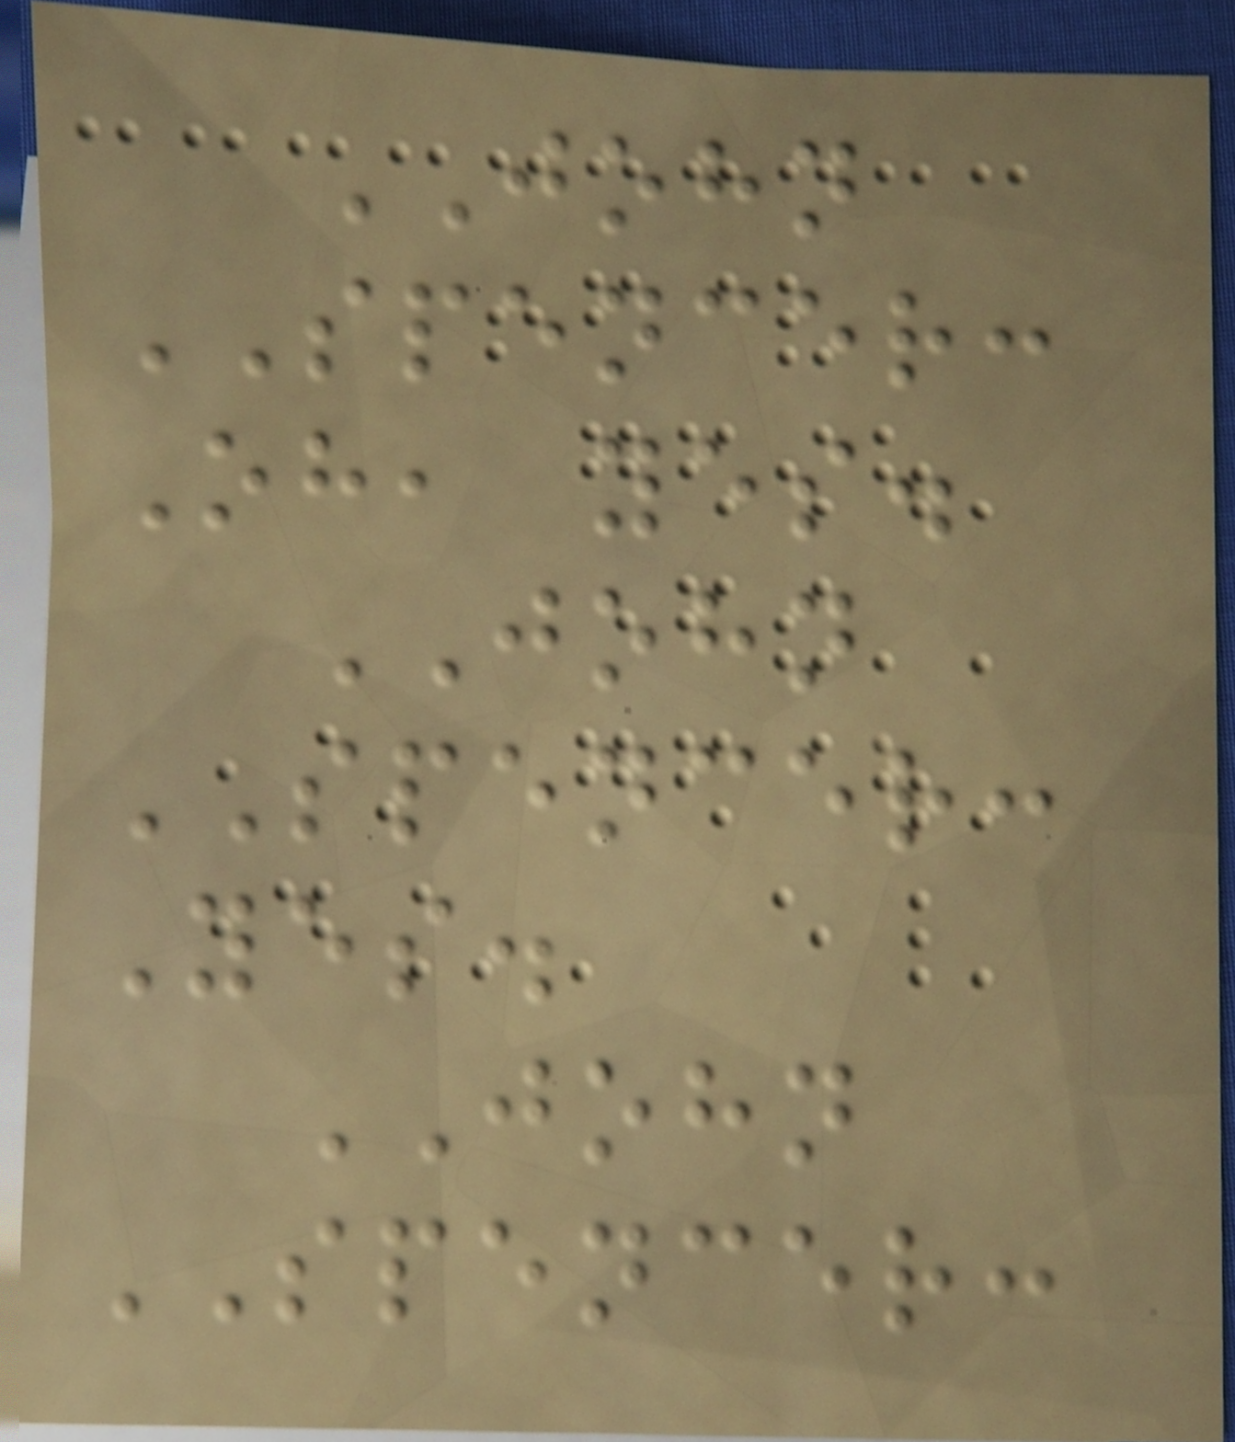JOHN
SPENCER:
Oh, yes.
JOHN
SPENCER:
Yes.
JOHN
SPENCER:
